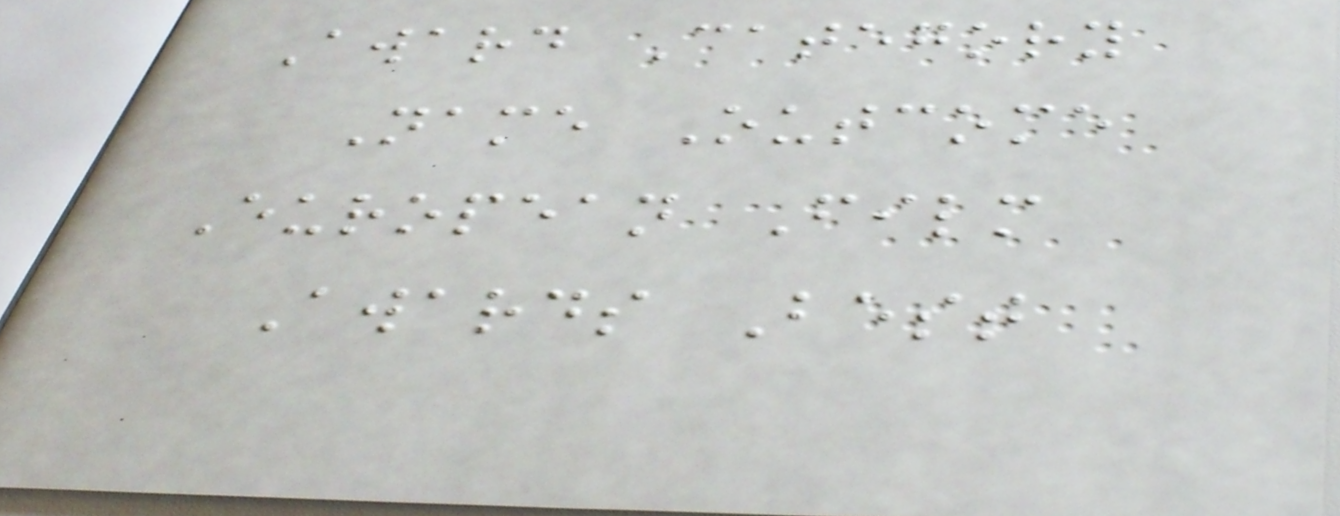Award Category
Name Outcome
European Film
Awards Best
